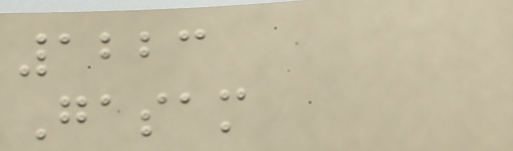1223
Gasam
